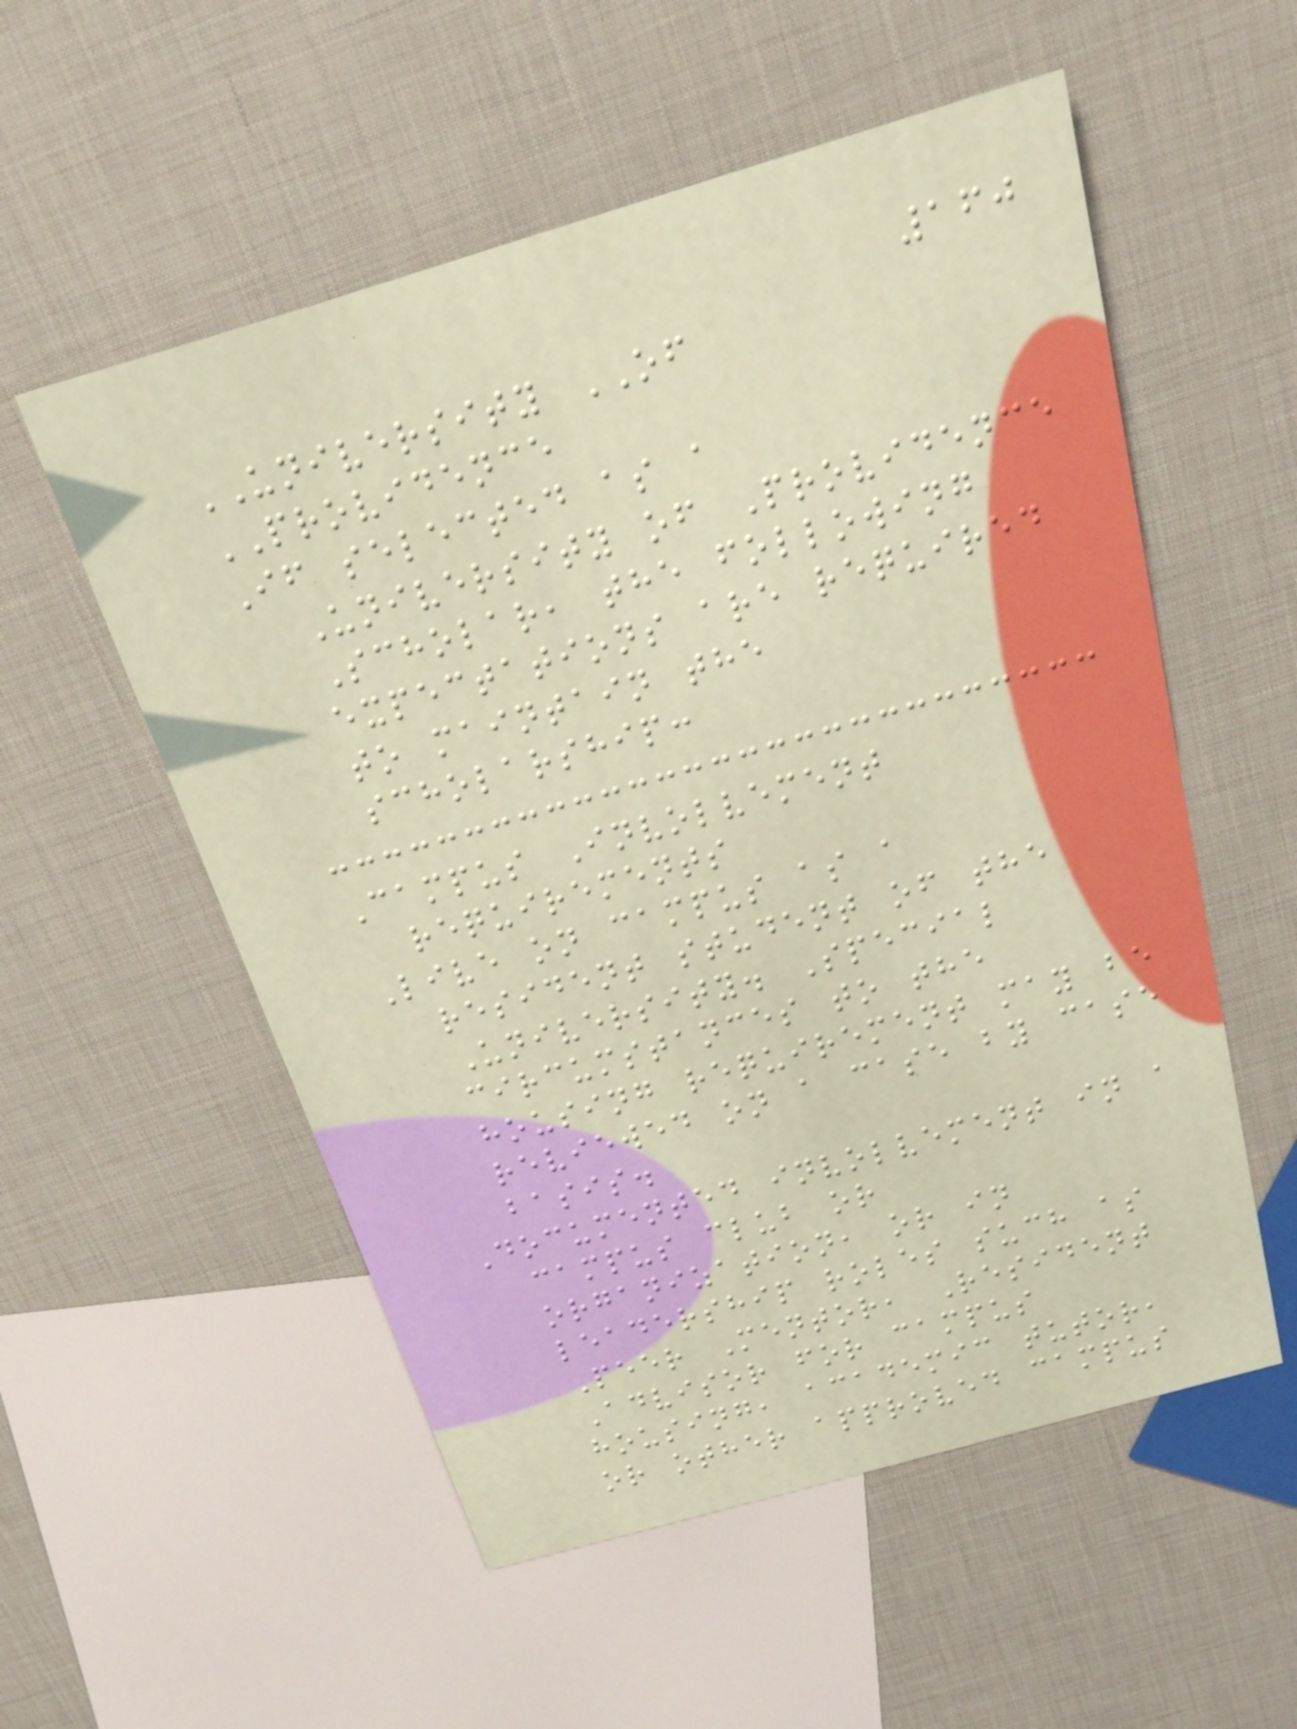160
UNIVERSITY OF
PROVIDENCE
If selected as a
University of Providence
Scholar, the following
expectations are required
to maintain the
scholarship:
Campus Involvement
requirements
Live on campus as a
resident student of the
University. Special
circumstances to the
housing requirement may be
reviewed on a case by case
basis.
Documented involvement in a
campus club or
organization, or in
leadership roles such as
Peer Mentor, Resident
Advisor for campus
housing, academic tutor,
or other approved campus
